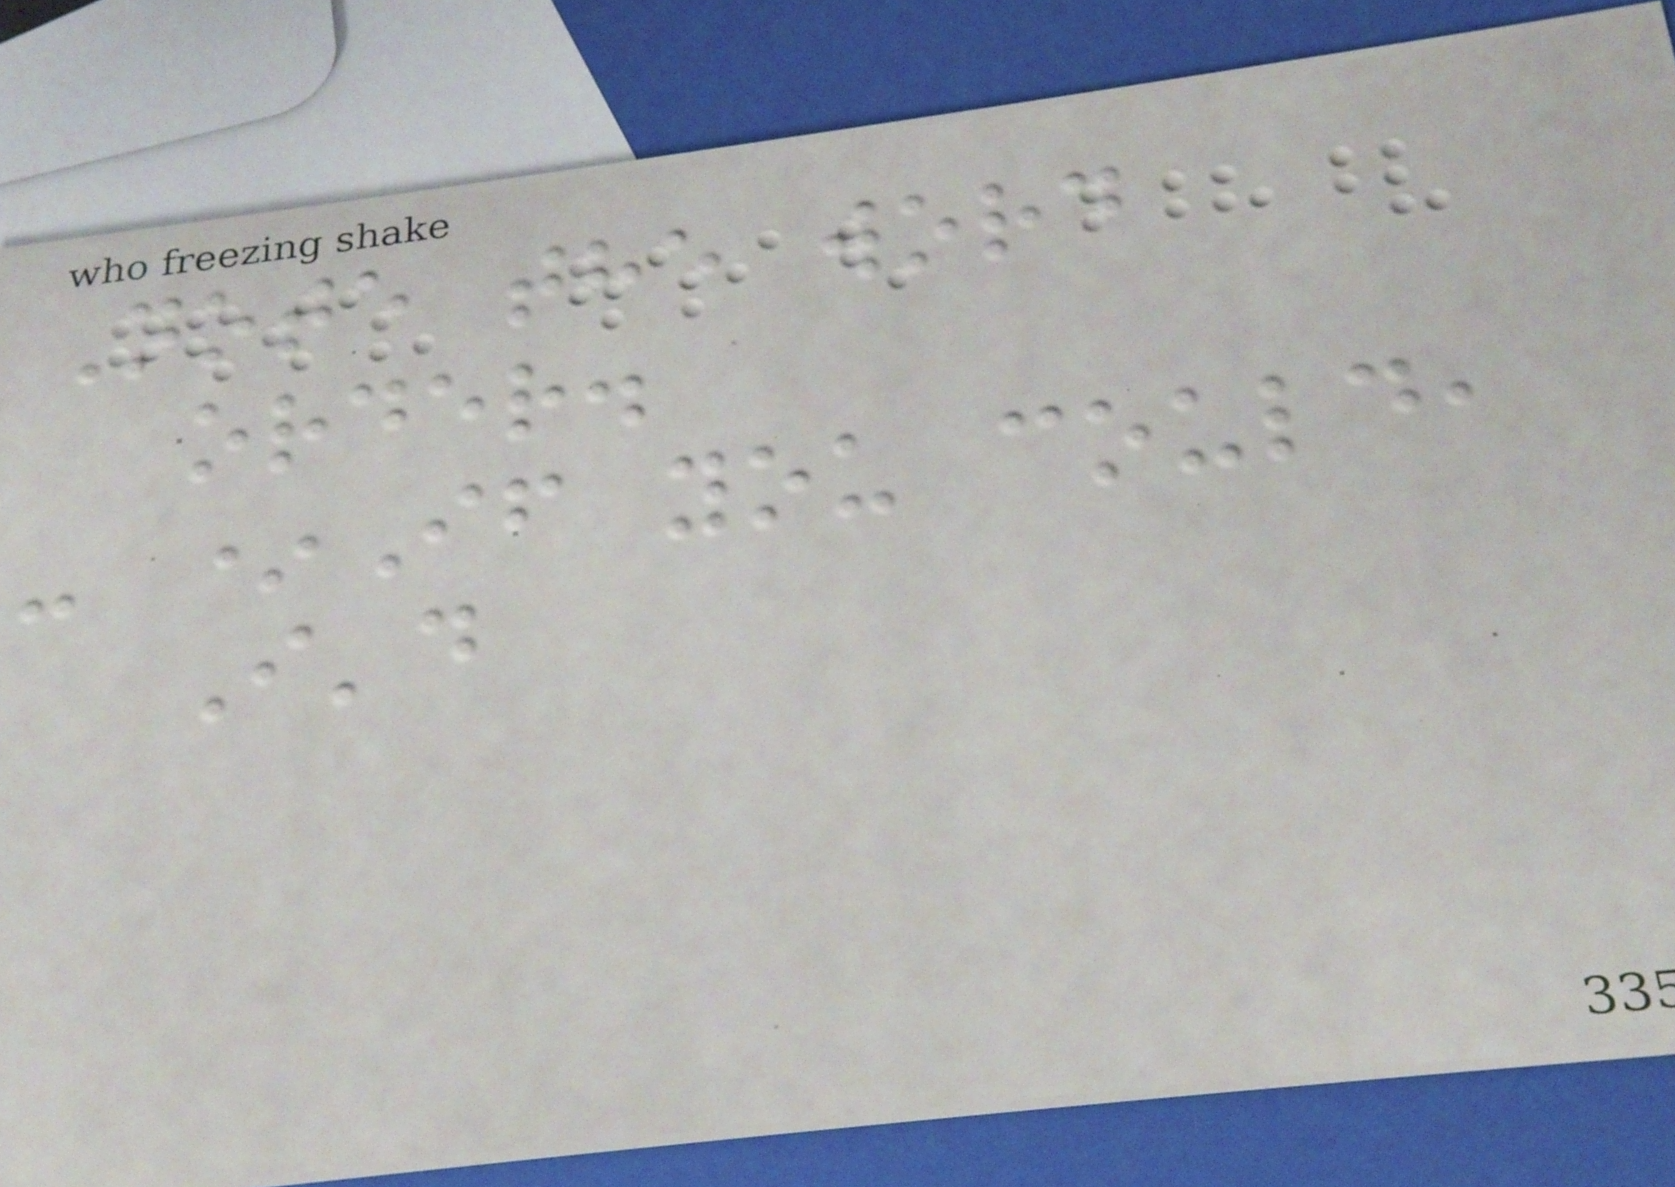Note the word
order.
- *If you could,
I'd
